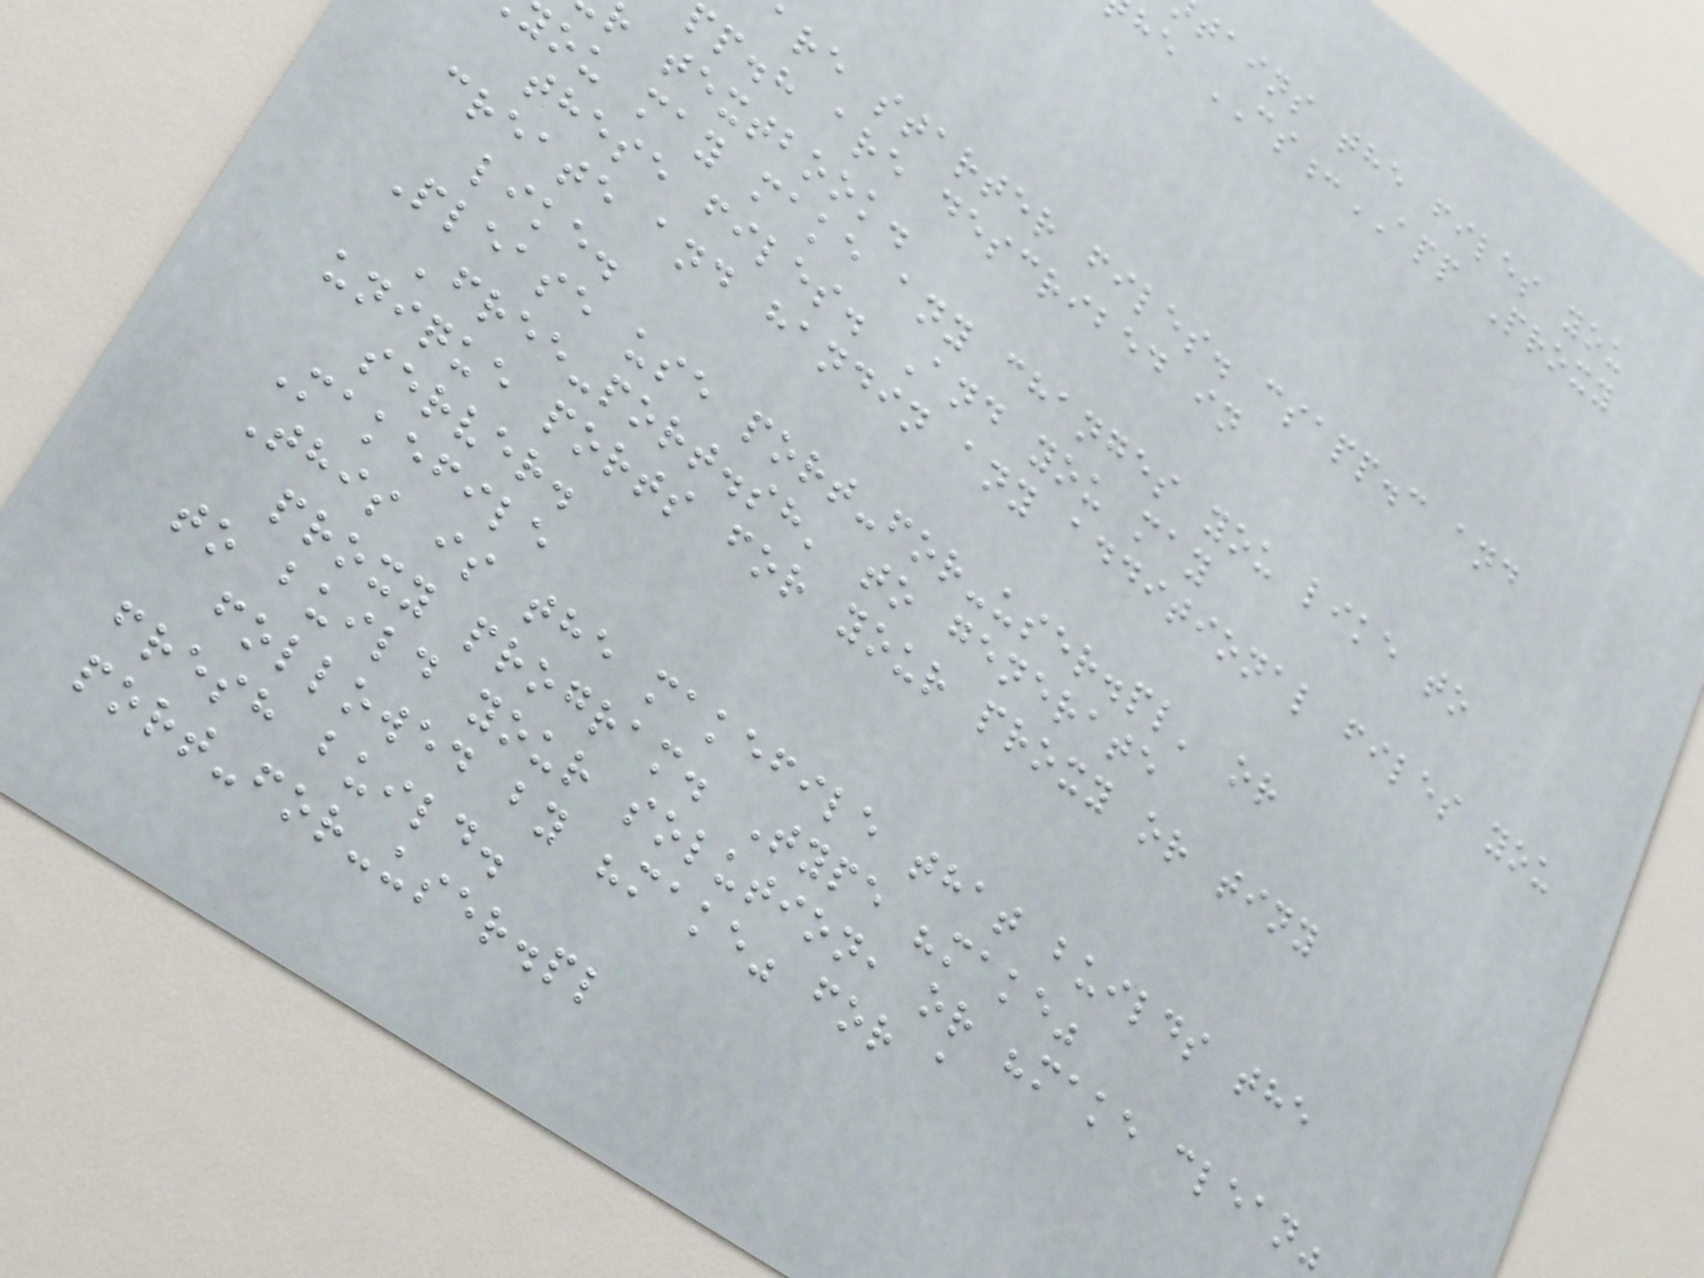tains the files you
he CS:APP Proxy
are starter files. csapp.c and
pp.h are described in
r textbook.
ou may make any changes you like to
these files. And you may
create and handin any additional files you
like.
Please use port-for-user.pl' or
'free-port.sh' to generate
unique ports for your proxy or tiny
server.
Makefile
This is the makefile that builds the
proxy program. Type "make"
to build your solution, or "make clean"
followed by "make" for a
fresh build.
port-for-user.pl
